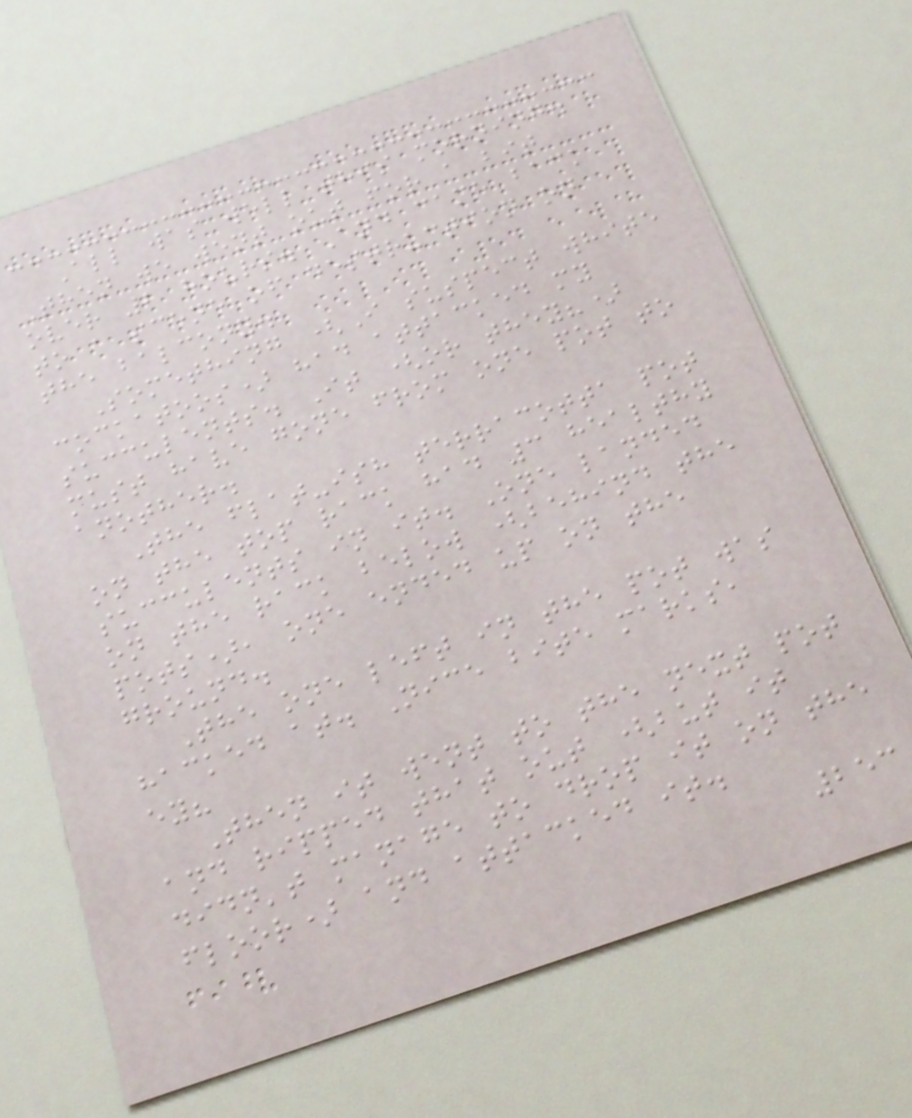All was well this morning.
Then we went out for a bit
over 2 hours. And came back
to a scene of destruction on
the balcony.
Something (I suspect white
cockatoos) had attacked my
succulents. It (or they?)
must have gone from one pot to
another.
The flat-ish terracotta pot
on the top rack had 3 healthy
succulents in it. One landed
on the rack below (behind the
pots), one ended up on the
ground.
The one left in the pot was
hacked at. Nice bite marks,
ey?
Then it went to the next pot
and ripped that out (but it
didn't manage to drop it on the
floor) and attacked it.
253
